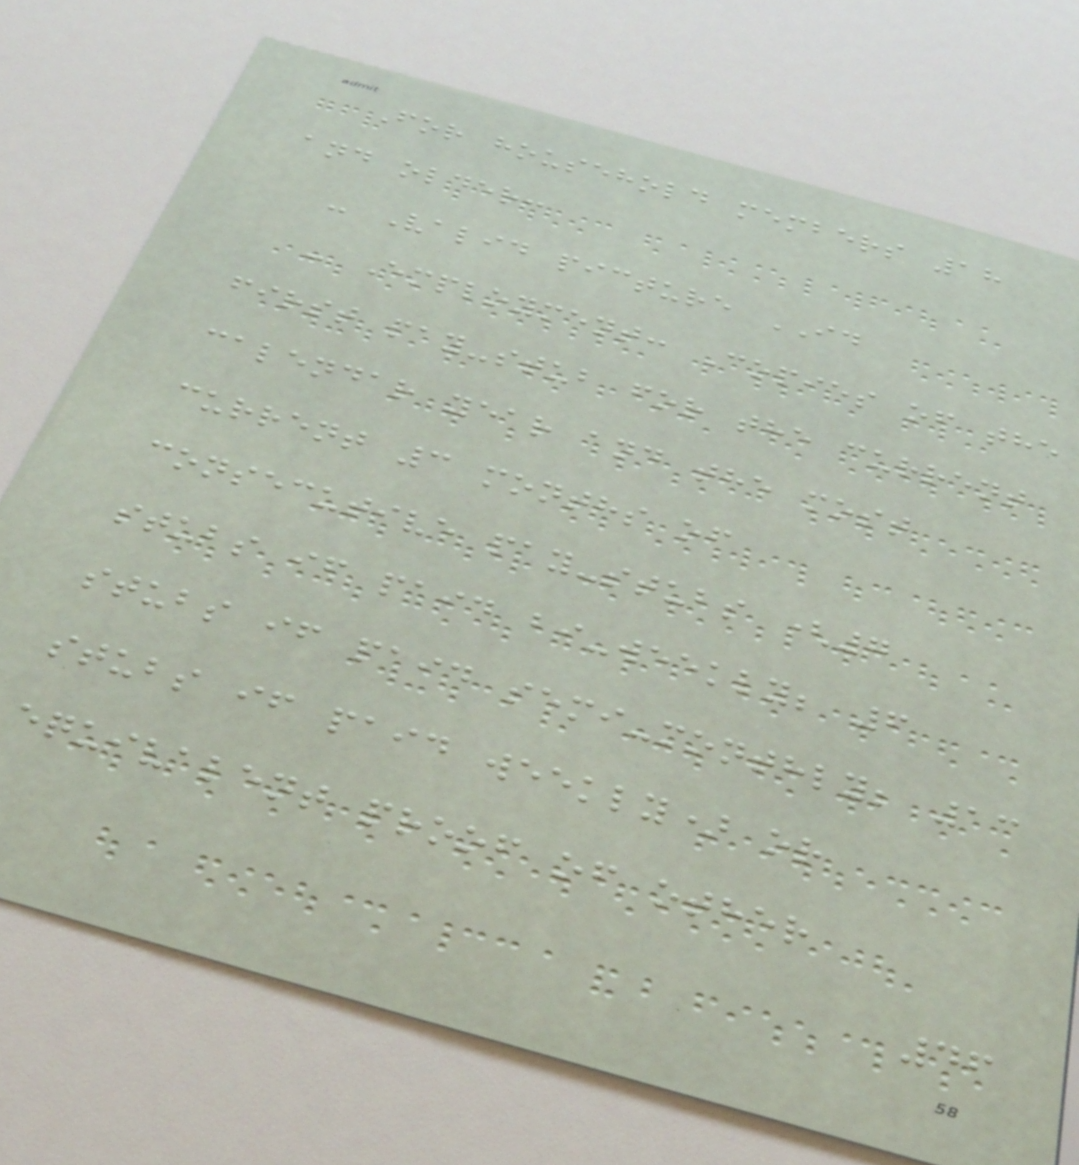For household members 18
and older:
- Valid picture ID
- Employment: Copies of the
first pay-stub for the current
calendar year and the most
current 3 months of
consecutive pay-stubs (7
stubs if paid bi-weekly; 6
stubs if paid semi-monthly; 13
stubs if paid weekly) or
equivalent proof of other
46
